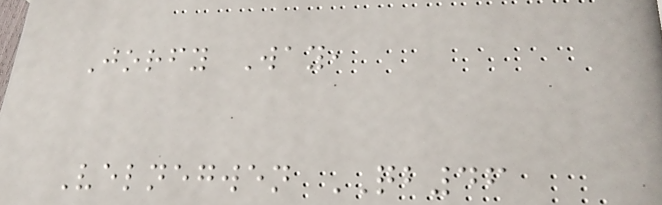Jorfy Way,
Velnegwen QB46
